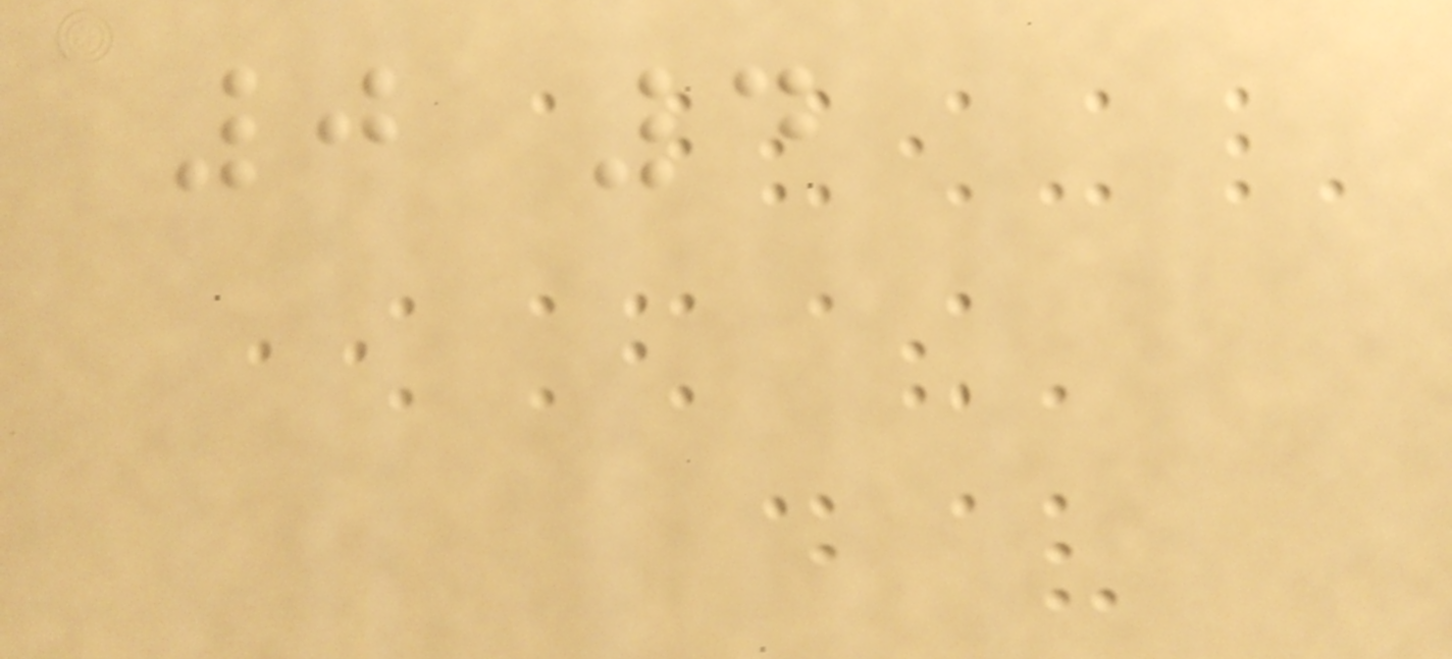0 4
